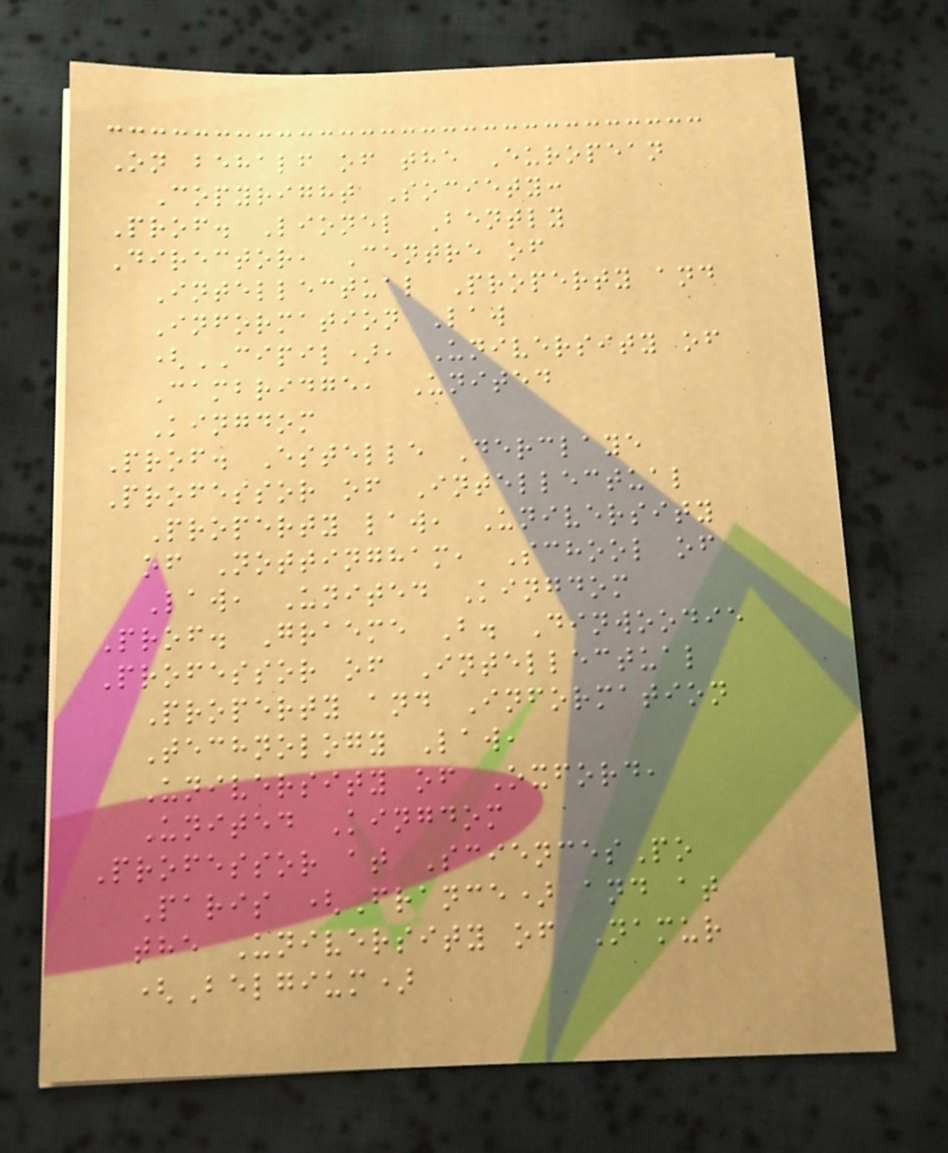On behalf of the European
Copyright Society:
Prof. Lionel Bently
Director, Centre of
Intellectual Property and
Information Law
(CIPIL), University of
Cambridge, United
Kingdom
Prof. Estelle Derclaye
Professor of Intellectual
Property law, University
of Nottingham, School of
Law, United Kingdom
Prof. Graeme B. Dinwoodie
Professor of Intellectual
Property and Information
Technology Law,
University of Oxford,
United Kingdom
Professor at SciencesPo
Paris (France) and at
the University of Namur
(Belgium)
